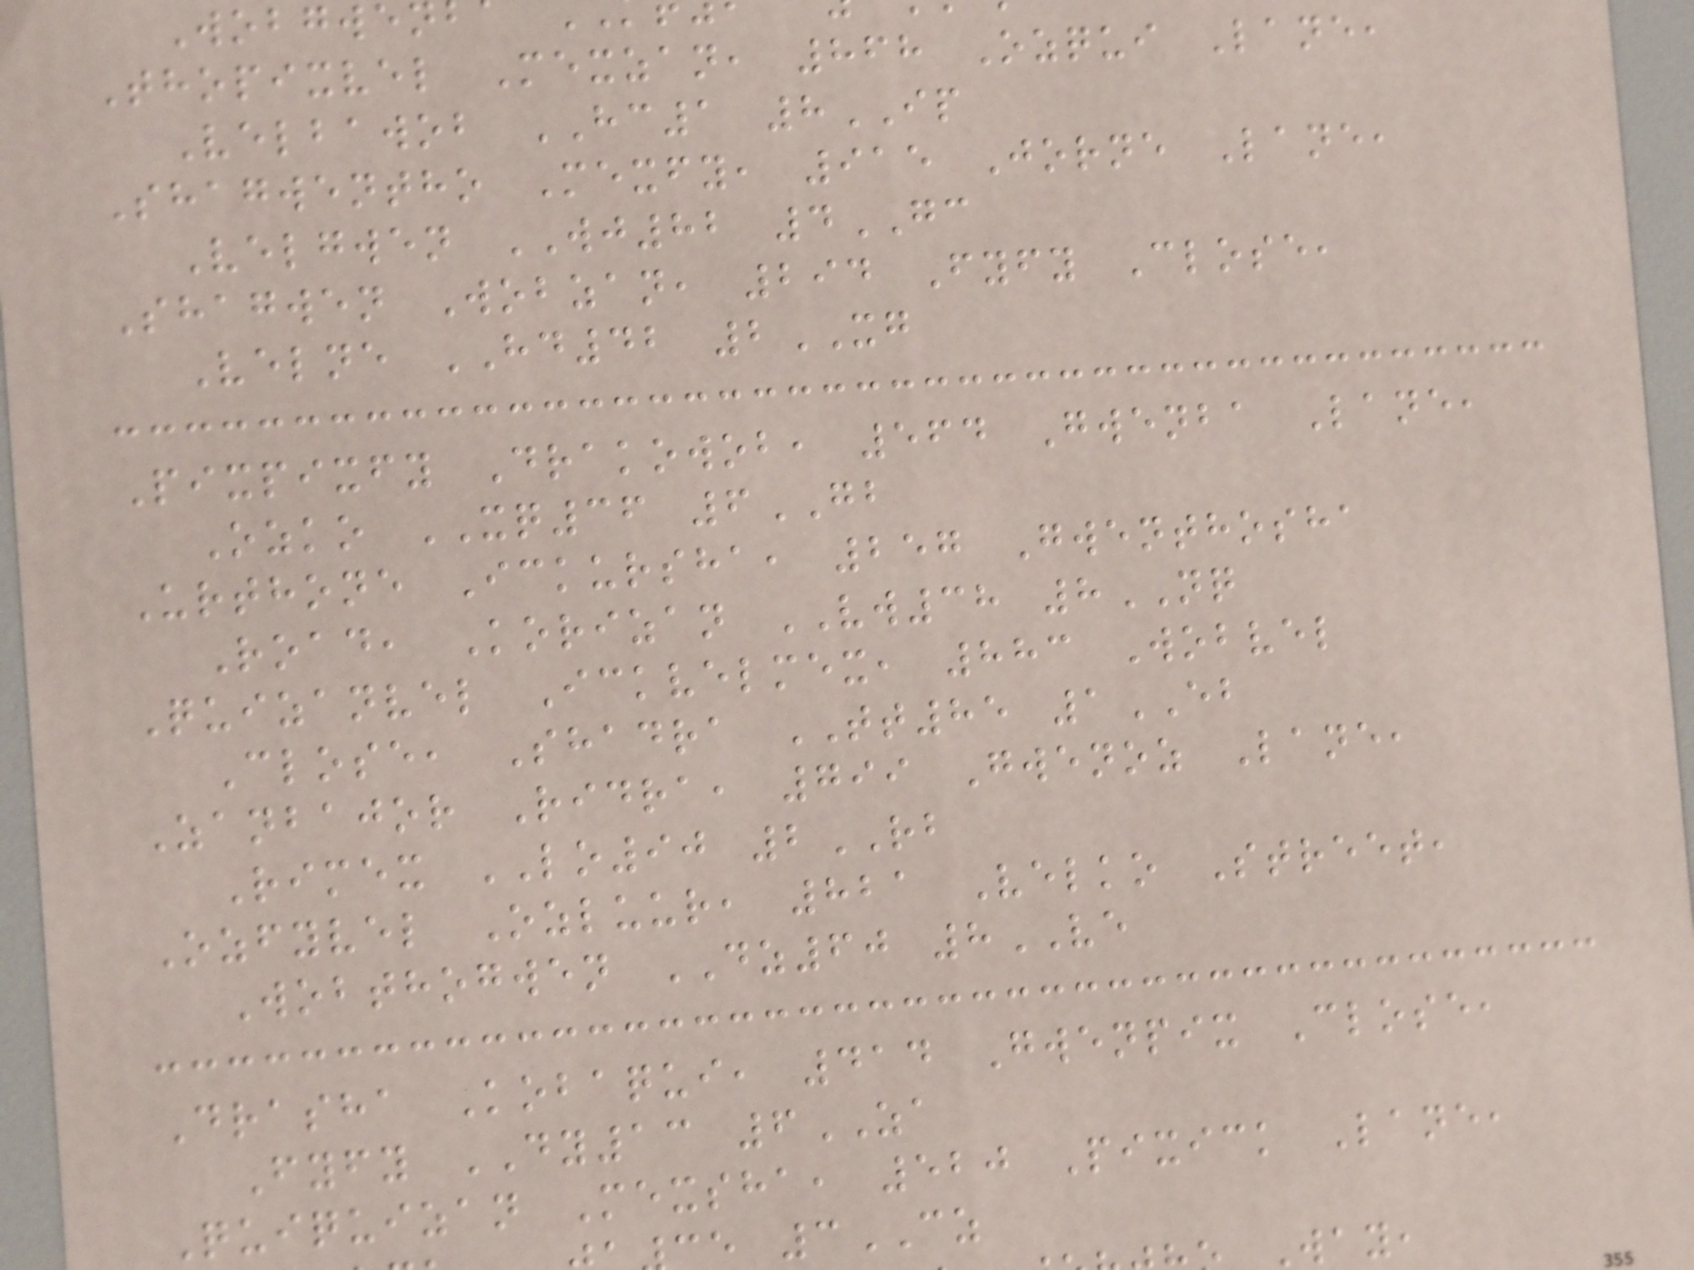Wobgwe
Thopixvel Mexzan, 868 Ozqui Lane,
Velbawob HC1 8IP
Shagwentho Mexfy, 915 Jorne Lane,
Velgwen WJ82 4GC
Shagwen Wobzan, 294 Fyfy Close,
Velne HD42 2XG
Pixpixfy Drakowob, 564 Gwenba Lane,
Ozko XQ36 6GB
Urthone Ickursha, 257 Gwenthosha
Road, Korizan VW38 8NQ
Quizanvel Ickvelmex, 883 Wobvel
Close, Shadra TT85 1EB
Zanbajor Ridra, 799 Gwenoz Lane,
Rimex LO90 2RB
Ozfyvel Ozluur, 821 Velko Street,
Wobthogwen DZ60 8VE
Drasha Kobaqui, 414 Gwenpix Close,
Fyfy DY13 6ZA
Quiquizan Mexsha, 520 Pixick Lane,
e 3CZ
